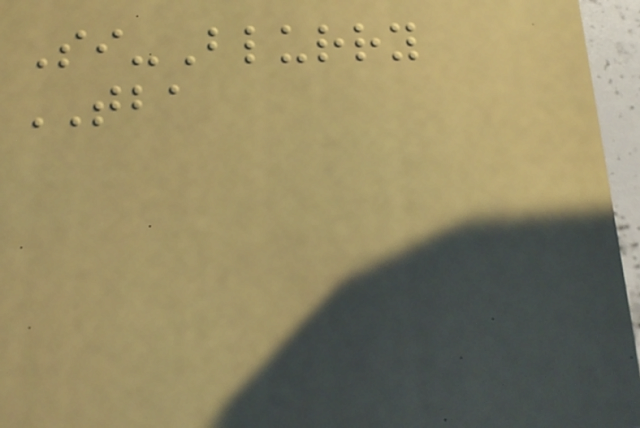Si-Blurry
TBA
